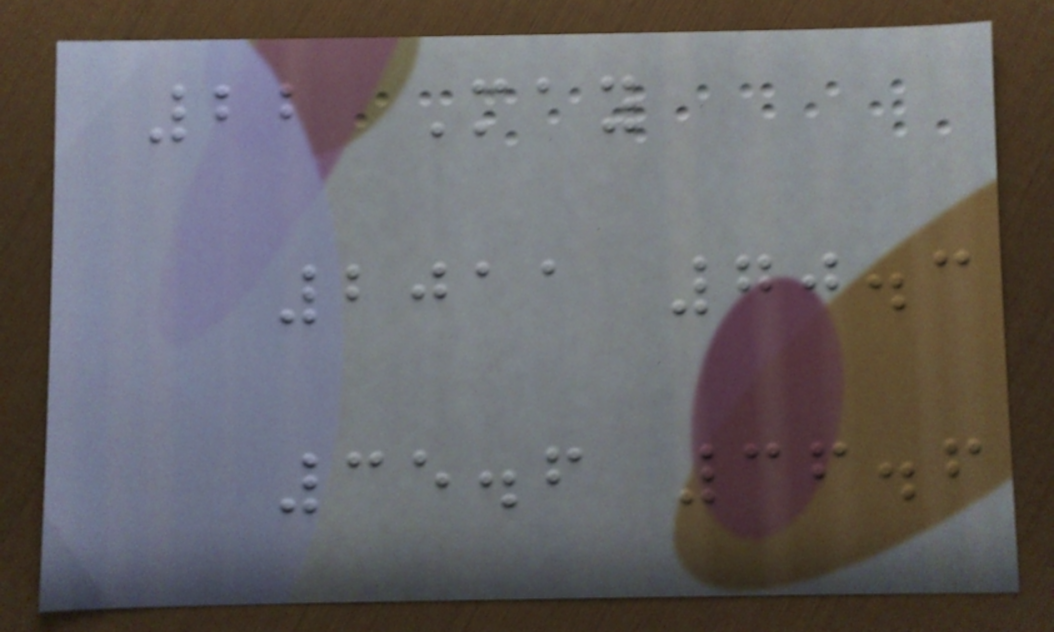22 May
2011 70.3
35.6 36.6
